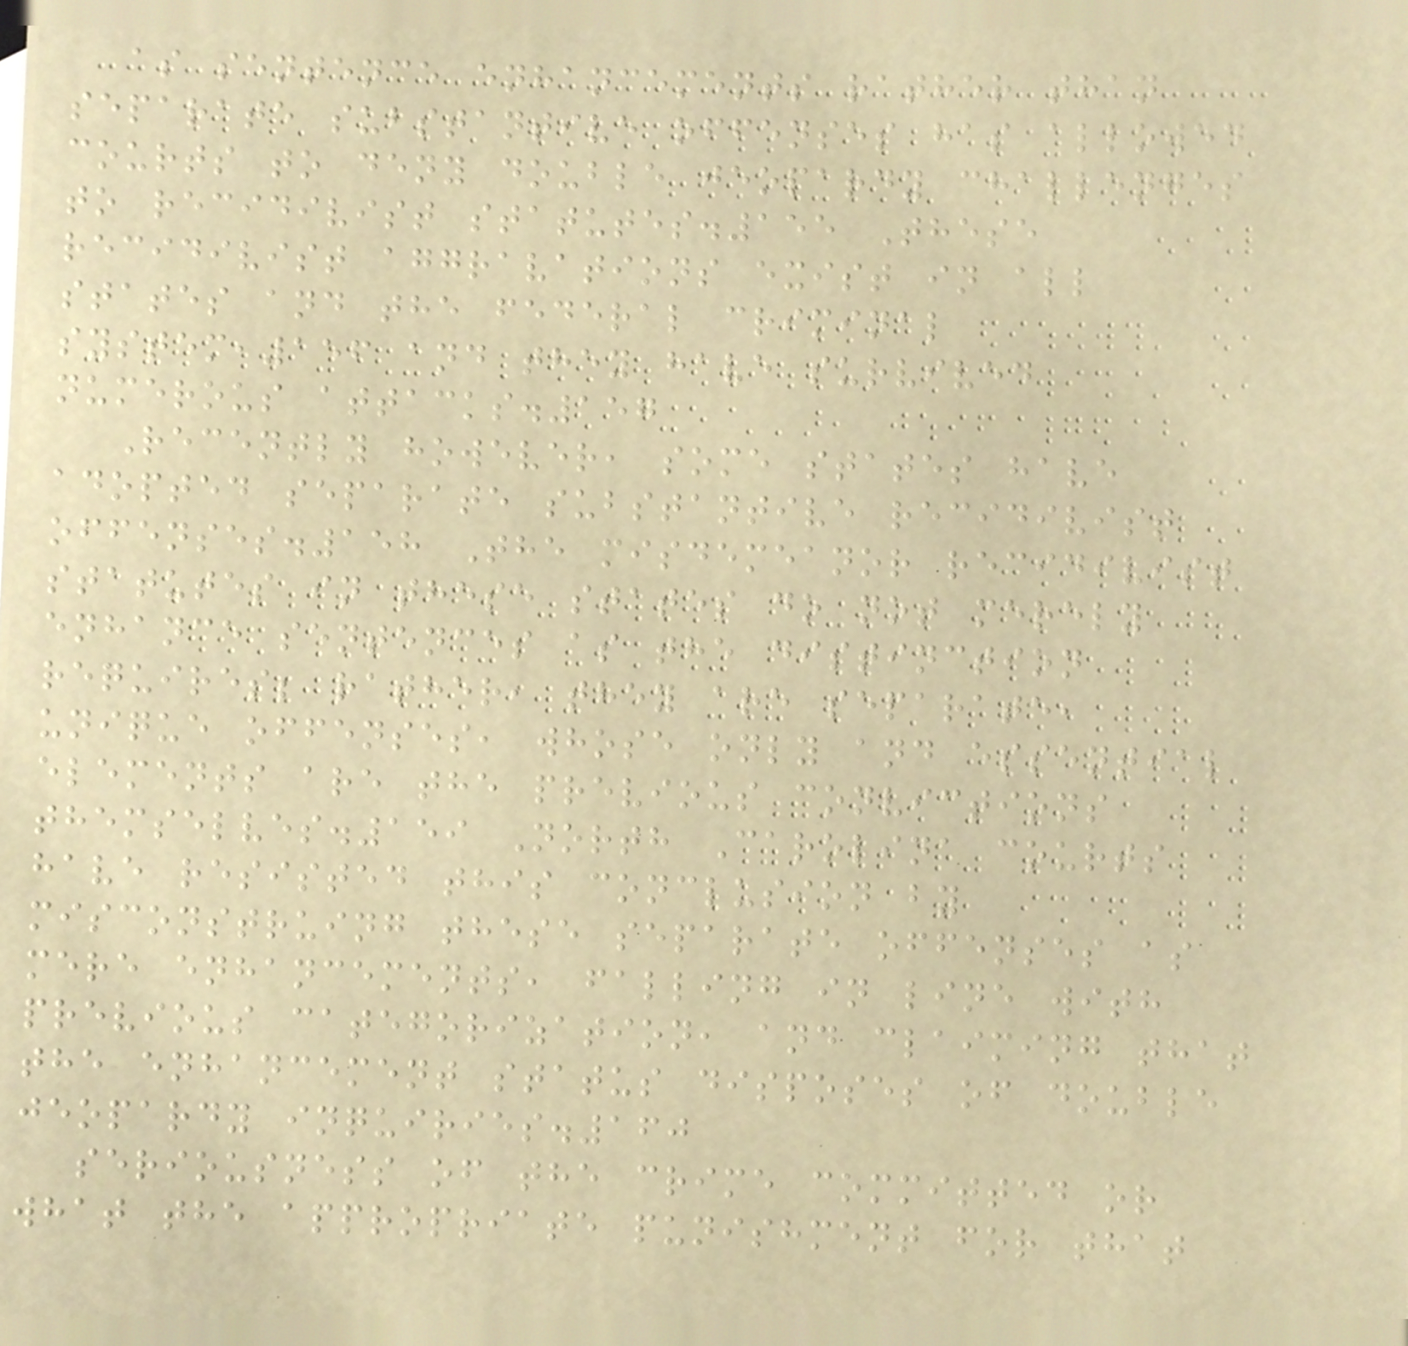as sentence enhancements rather than
separate substantive offenses has allowed
courts to deny double jeopardy challenges
to recidivist statutes.155 These
recidivist aggravations exist in all
states and the federal criminal
system,156 and they have survived
numerous attacks.157
Recently however, some states have
adopted separate substantive recidivist
offenses.158 The misdemeanor recidivist
statutes in these states do not merely
enhance sentences as the distinction
requires; rather, they are separate,
unique offenses, whose only and essential
elements are the previous convictions
themselves.159 North Carolina courts
have resisted this conclusion by
misconstruing these separate offenses as
mere enhancements, falling in line with
previous categorization, and claiming that
the enhancement status disposes of double
jeopardy inquiries.160
seriousness of the crime committed or
what the appropriate punishment for that
